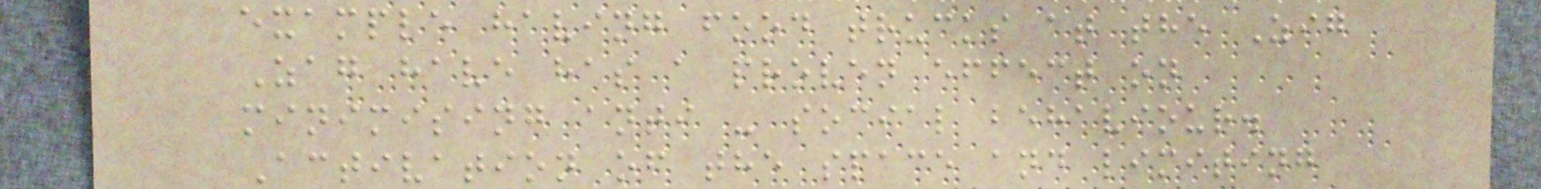example having food trucks at the Zig
Zag have has a proven effect on
minimising anti - social behaviour.
Activation of the space and limiting
